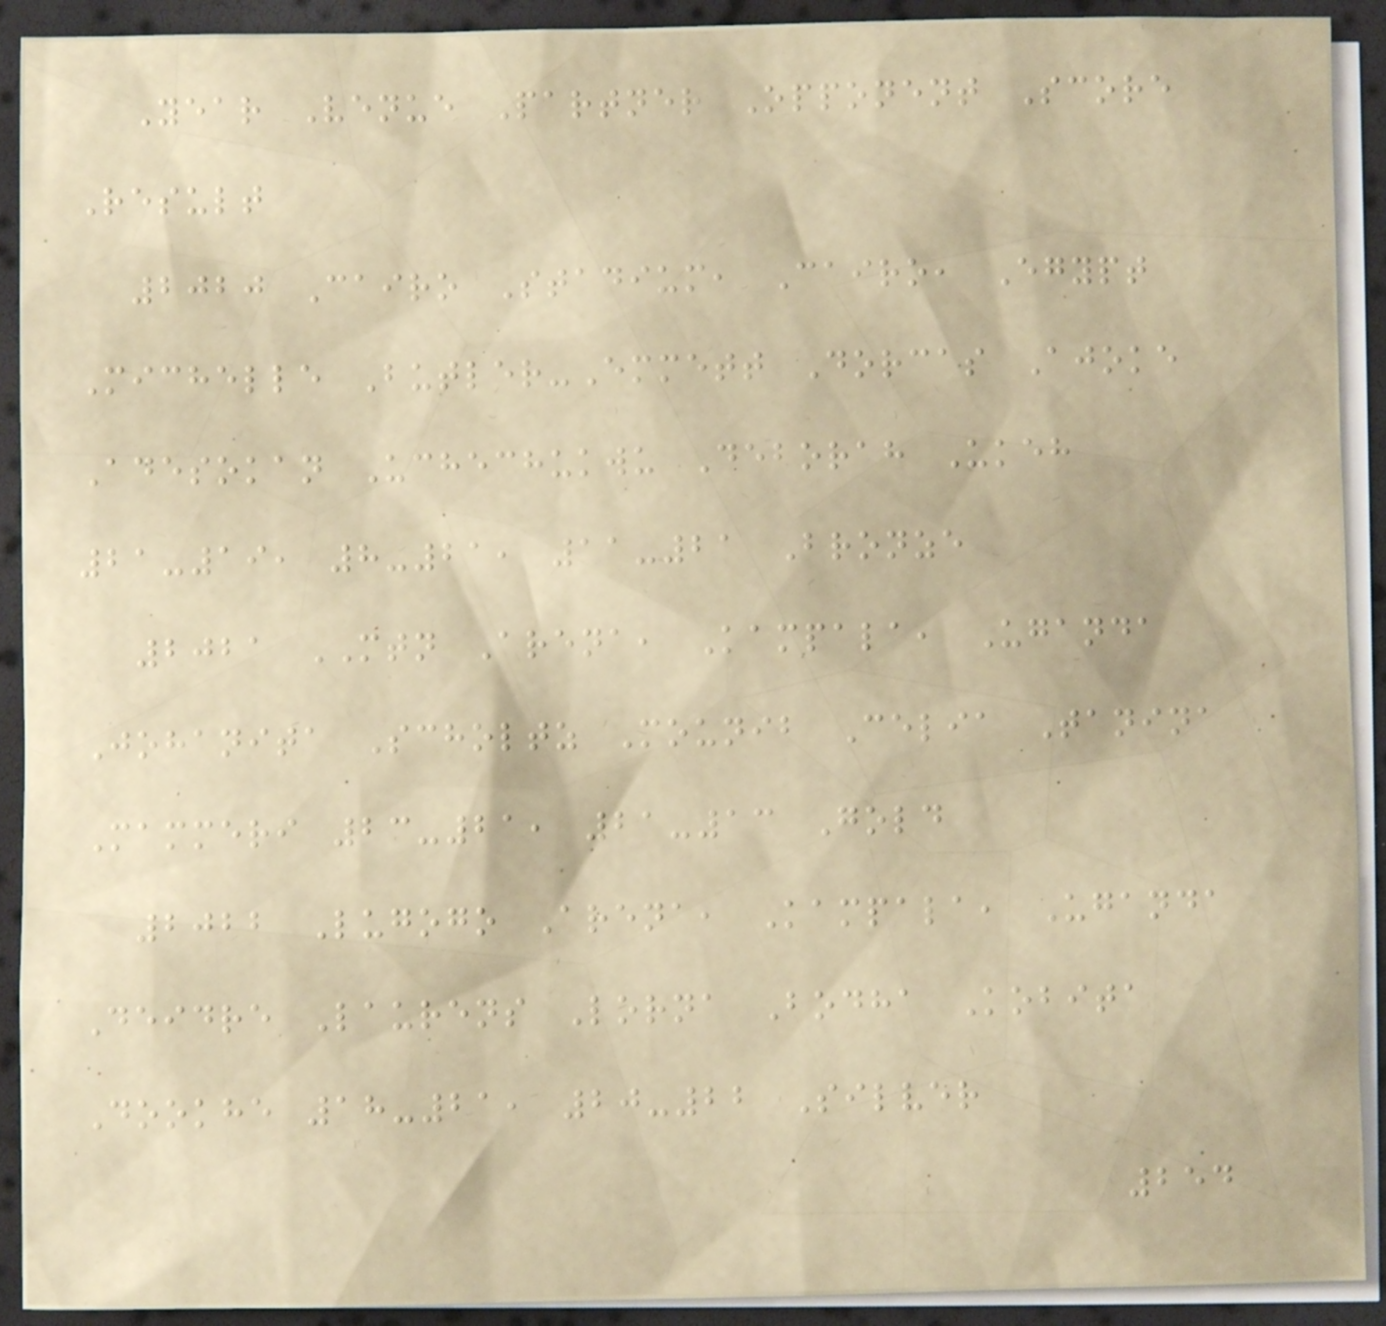Year Venue Partner Opponent Score
Result
2020 Cairo Stadium, Cairo, Egypt
Michelle Butler-Emmett Dorcas Ajoke
Adesokan Uchechukwu Deborah Ukeh
21-19, 8-21, 11-21 Bronze
2021 MTN Arena, Kampala, Uganda
Johanita Scholtz Mounib Celia Tanina
Mammeri 23-21, 21-13 Gold
2022 Lugogo Arena, Kampala, Uganda
Deidre Laurens Lorna Bodha Kobita
Dookhe 18-21, 20-22 Silver
254
